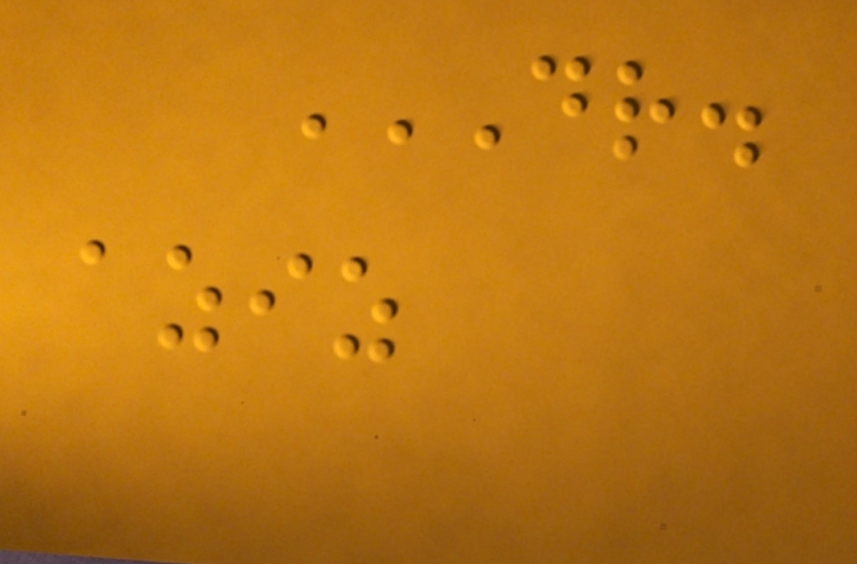DR.
AZIZ
